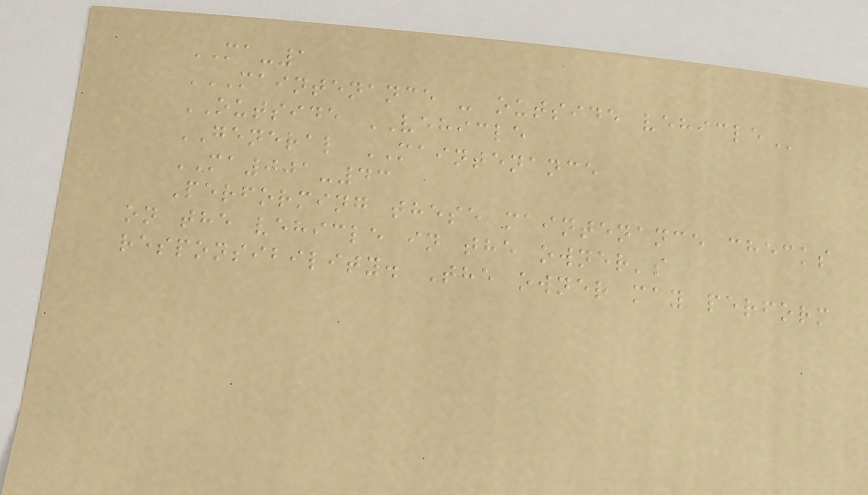MA-1
MAINTENANCE - OUTSIDE VEHICLE
OUTSIDE VEHICLE
GENERAL MAINTENANCE
MA001-43
Performing these maintenance checks
on the vehicle in the owner's
responsibility. The owner may perform
